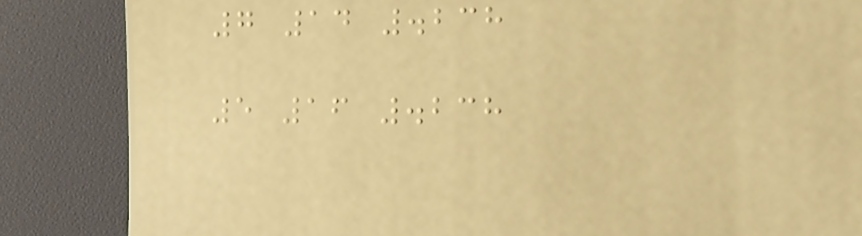7 14 .238
5 16 .238
